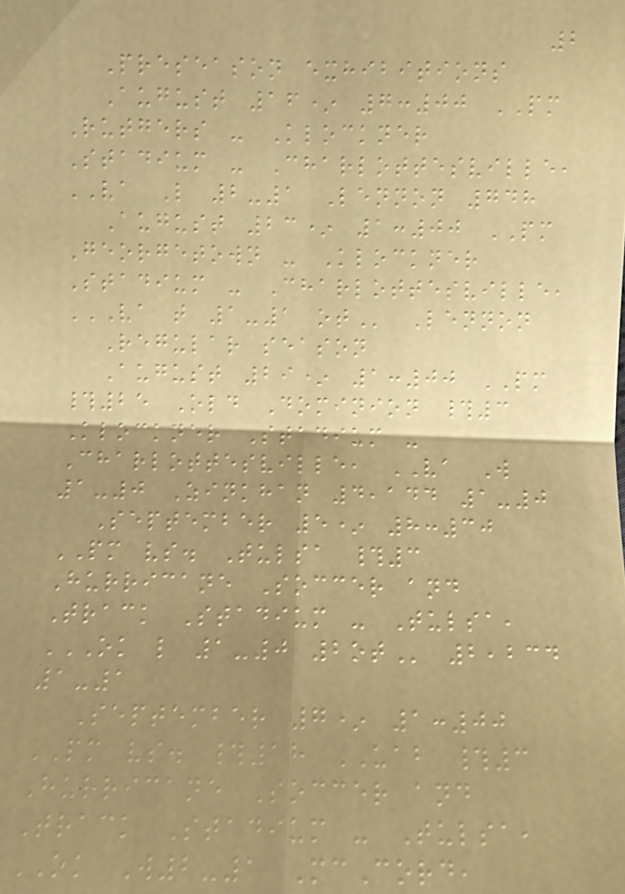2
Preseason exhibitions
August 16* 7:00 PM
Rutgers - Klockner
Stadium - Charlottesville,
VA L 2-1 Lennon 748
August 23* 1:00 PM
Georgetown - Klockner
Stadium - Charlottesville,
VA T 1-1 OT Lennon
Regular season
August 29* 1:00 PM
#25 Old Dominion #3
Klockner Stadium -
Charlottesville, VA W
1-0 Zinkhan 4,144 1-0
September 5* 8:30
PM vs. Tulsa #3
Hurricane Soccer and
Track Stadium - Tulsa,
OK L 1-0 2OT 2,234
1-1
September 7* 1:00
PM vs. #18 UAB #3
Hurricane Soccer and
Track Stadium - Tulsa,
OK W2-1 McCord,
